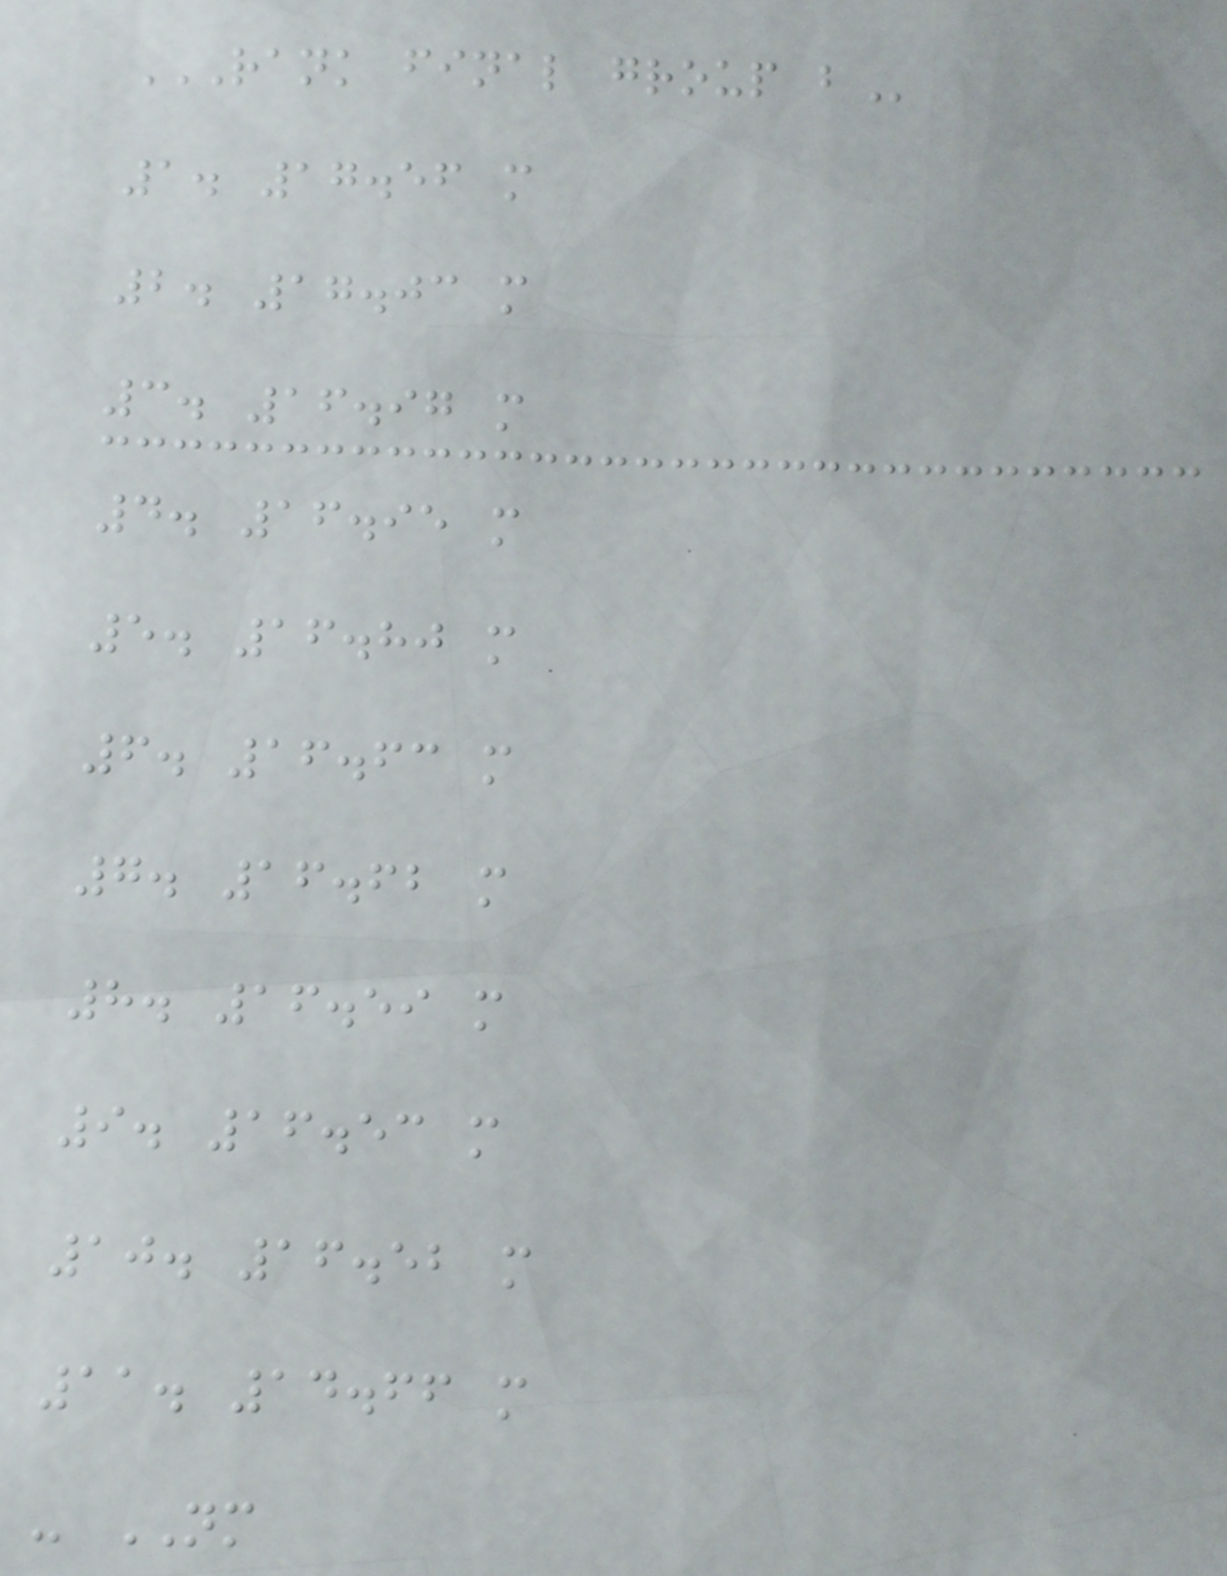RANK FINAL GROUP B
1. 17.56 m
2. 17.03 m
3. 16.97 m
4. 16.95 m
5. 16.80 m
6. 16.63 m
7. 16.62 m
8. 16.59 m
9. 16.53 m
10. 16.52 m
11. 14.66 m
- NM
